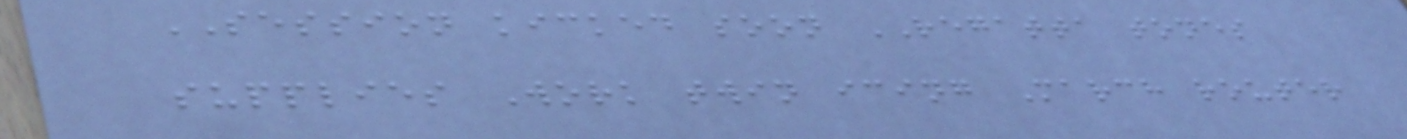SESSION kicked soon REGATTA tones
supplies Work twin icing March router
